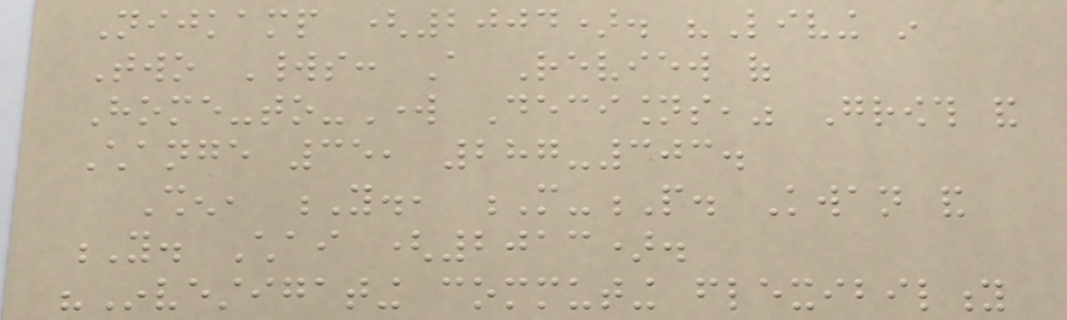Nijkamp (2004). "Living in
Two Worlds: A Review of
Home-to-Work Decisions," Growth and
Change 35, 287-303.
Shen, Y., M-P. Kwan and
Y. Chai (2013).
"Investigating commuting flexibility
